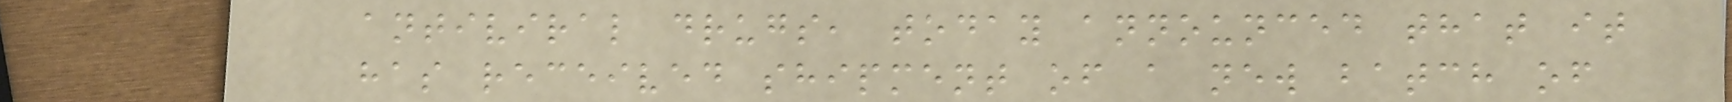antiviral drugs, today announced that it
has received shipment of a new batch of
